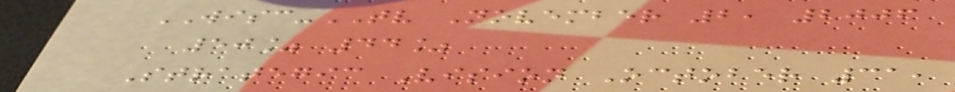WISC-TV November 2, 2006
50% 44%
Strategic Vision October 31,
